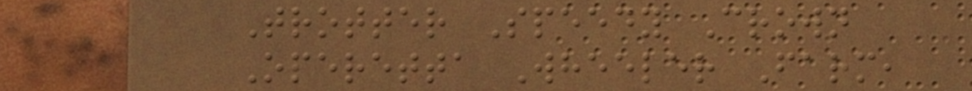Trotter Speedy Crown
Operetta Wheeler Farm,
